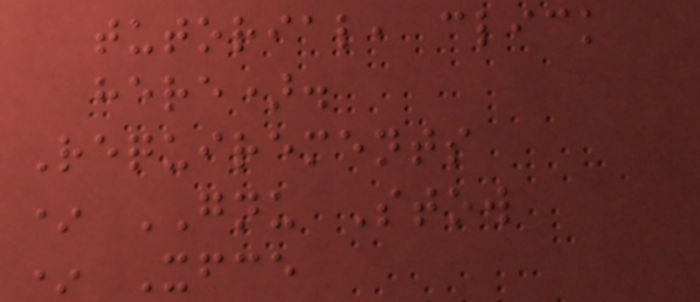tutorial, click
here).
Requirements
* GNU Stow
* Xfce
